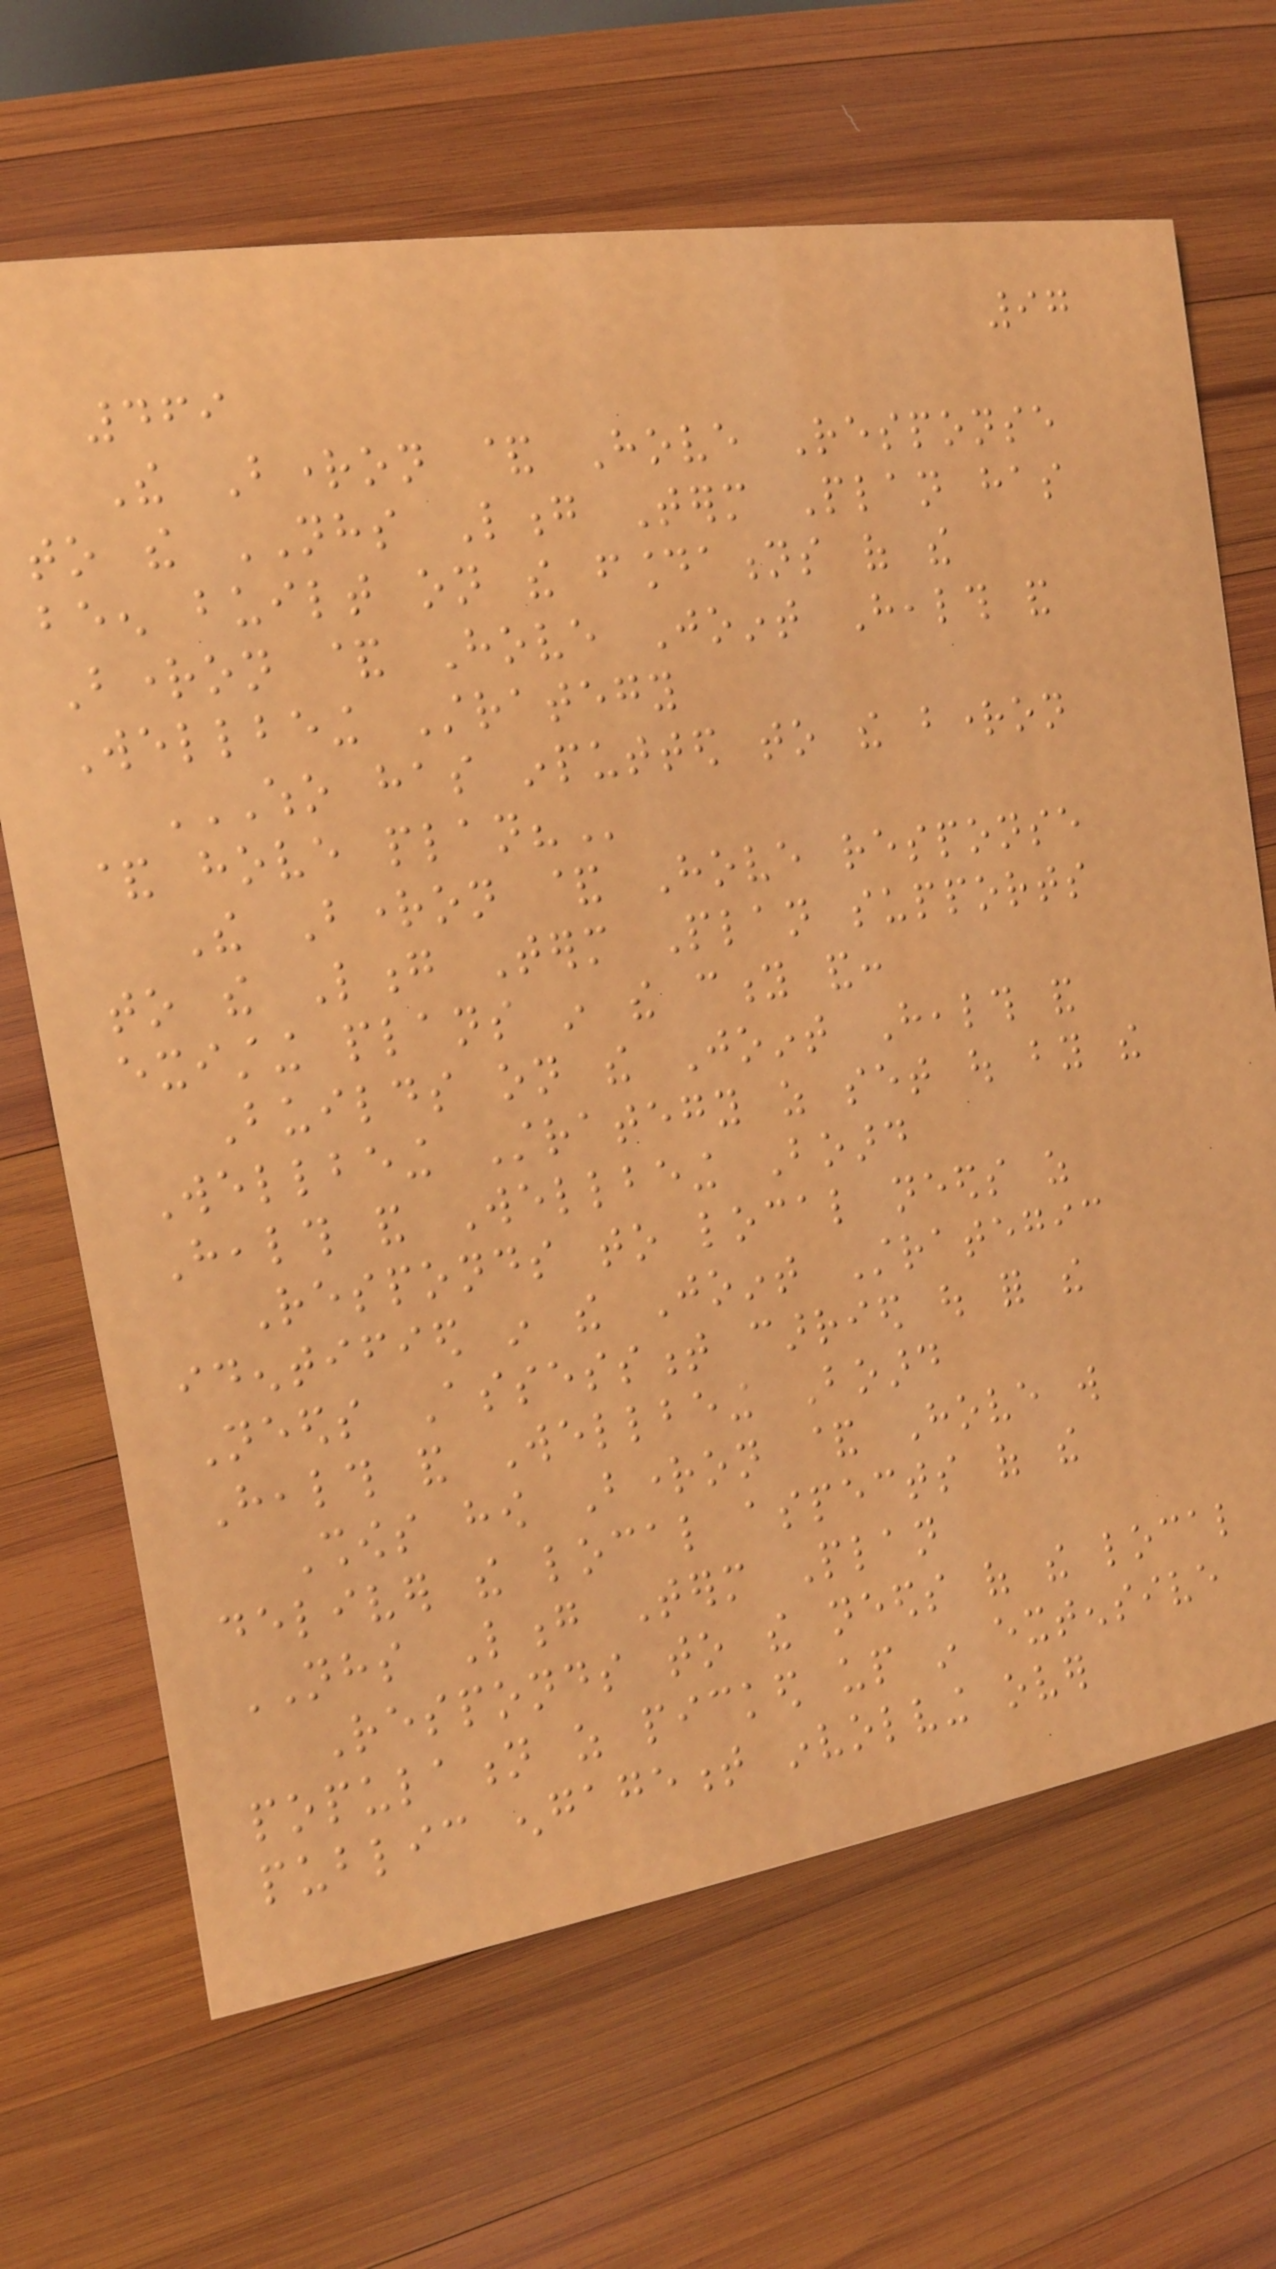97
469
The Brighton & Hove Response
to the NHS Long Term Plan has
been built on the foundations of the
Brighton & Hove Joint Health and
Wellbeing Strategy
WHO HAS INPUTTED TO THE BRIGHTON
& HOVE PLAN?
The Brighton & Hove response
to the Long Term Plan supports
existing plans in the city and:
Builds on the Joint Health and
Wellbeing Strategy as set out by the
Health and Wellbeing Board
Responds to local needs as
identified in the Joint Strategic
Needs Assessment carried out for the
Health and Wellbeing Board
Shows how Brighton & Hove will
deliver the local aspects of the
NHS Long Term Plan
Responds to the needs of the local
population as picked up in extensive
public engagement involving over
